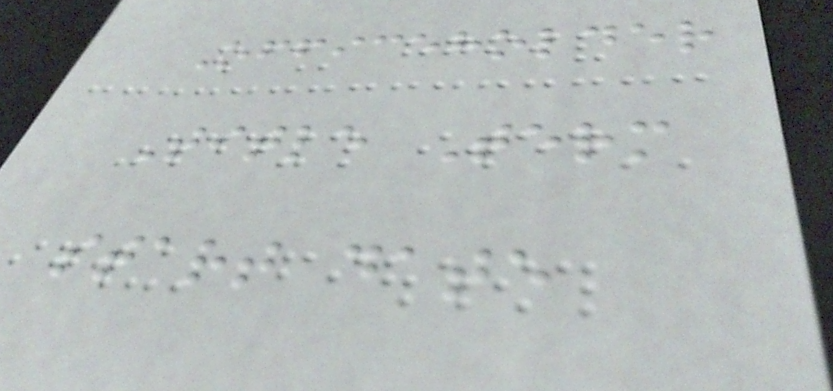Officeholder
Title Term
start date
